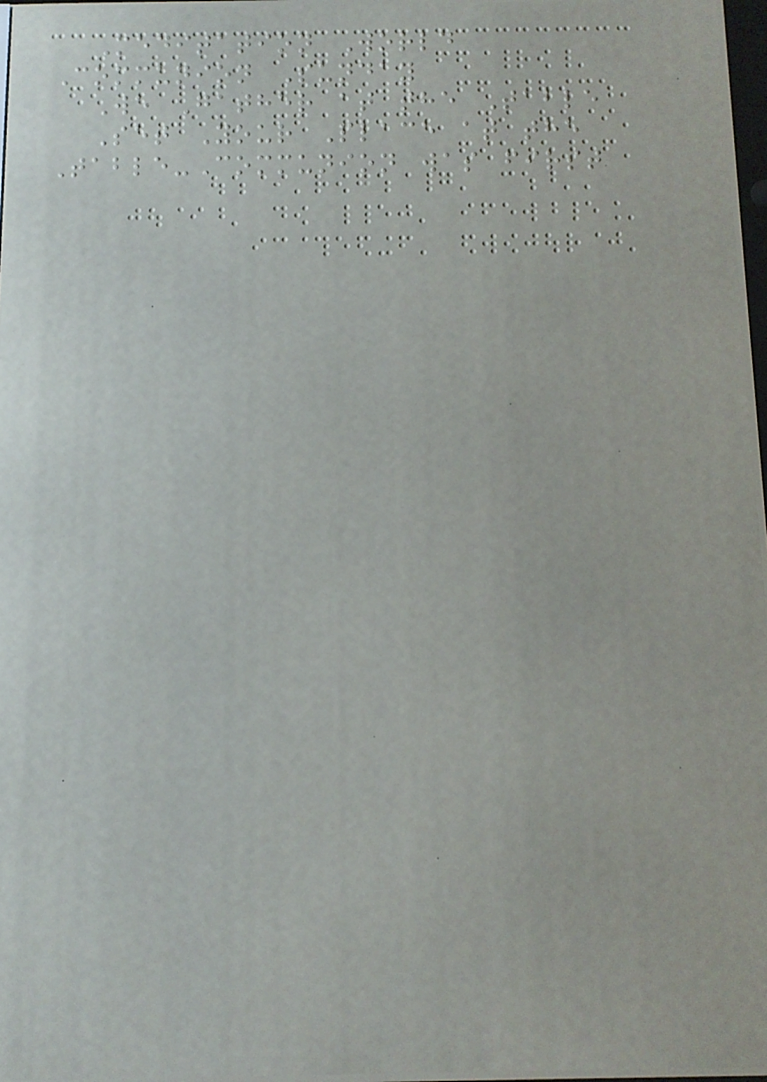Meditation World
Communion Sunday
We Gather at the Table
Set Your Place at the
Table-Communion was first
